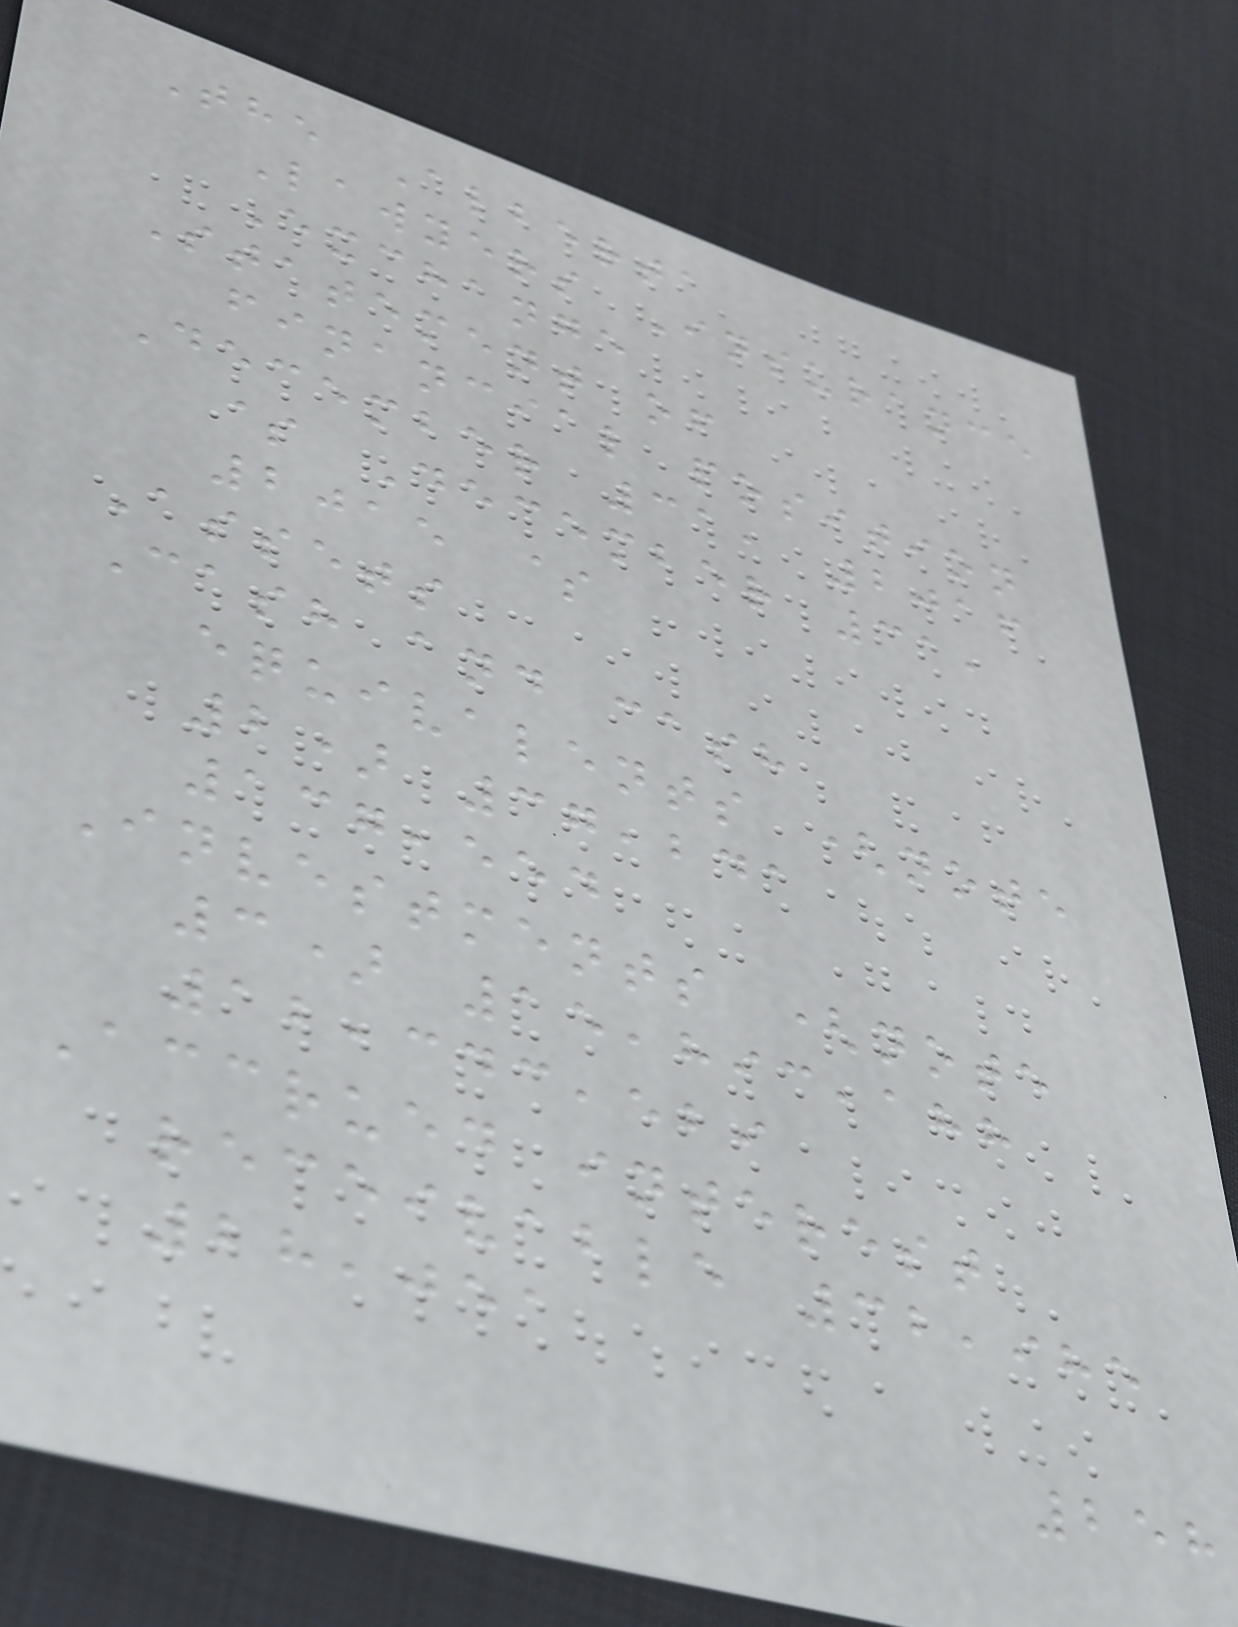The Alberta
Lawyers Insurance
Exchange
Statement of
financial position
December 31, 2016
$ December 31,
2015 $
Assets
Cash and cash
equivalents (note
2) 37,241
137,554
Investments (note
3) 15,893,188
12,343,529
Accrued interest
receivable 32,985
28,051
258
